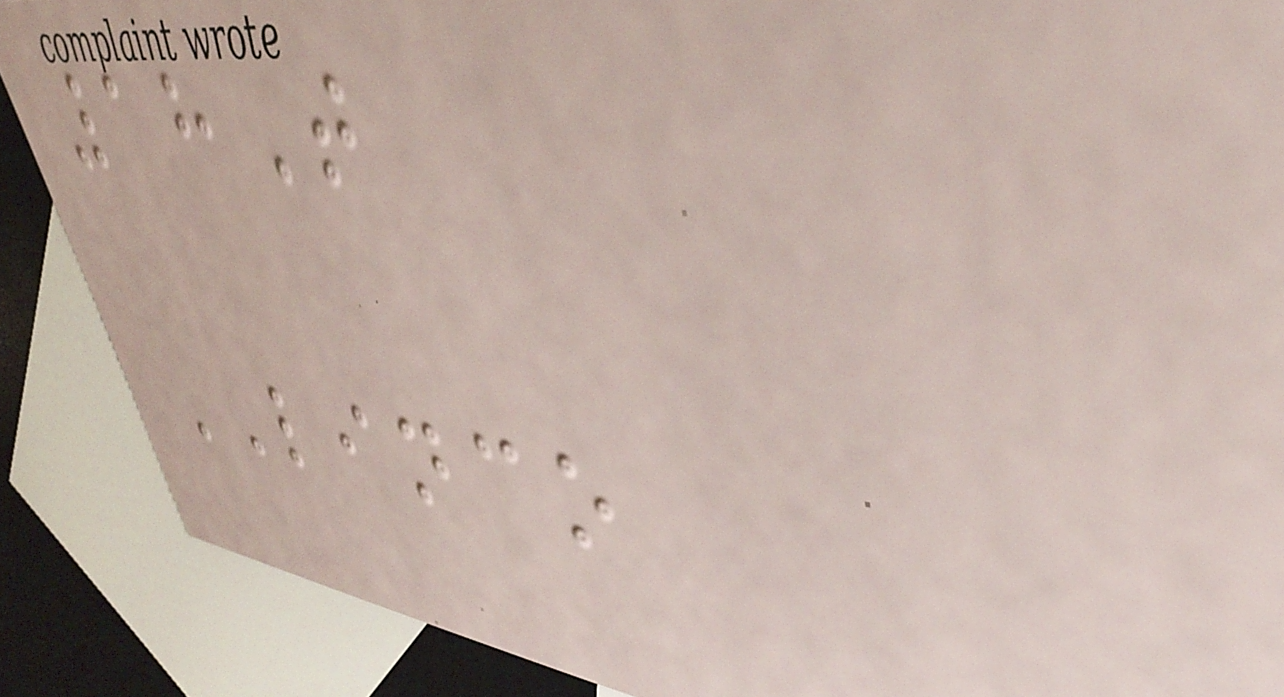18T
LINCO
